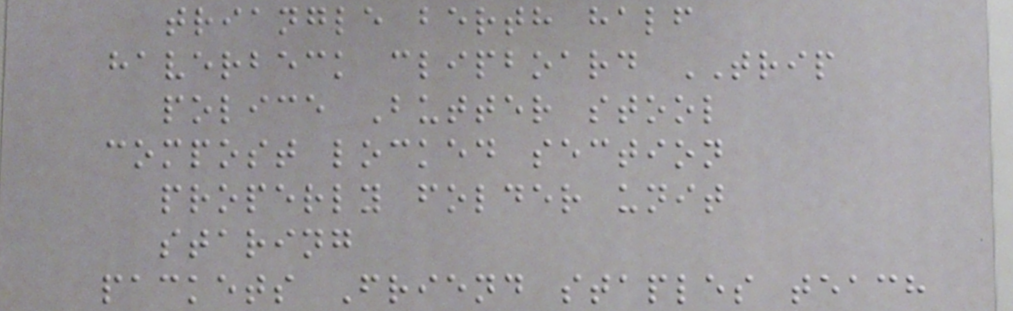triangle berth half
haverbeck clipboard TRIP
police Butter stool
compost locked section
properly folder unit
staring
packets Friend staples teach
